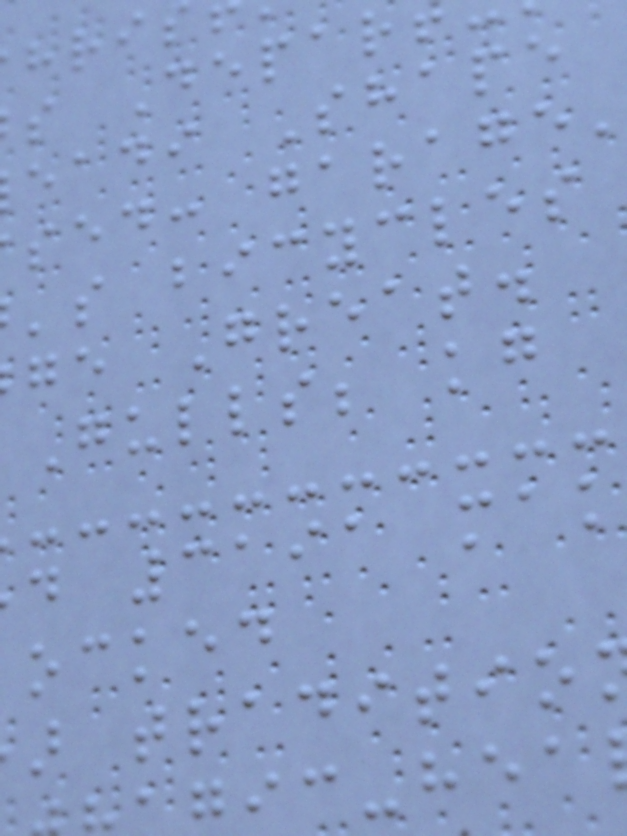s Depar
eadi Shape
sed: garage
's bicycles
ge Great.
Gulls; kg
d 3191 mak
ocked
traditio
